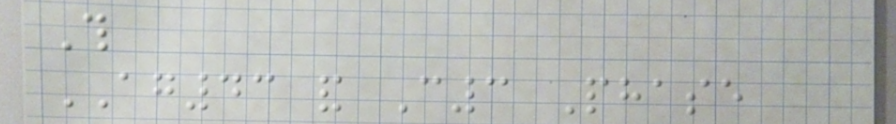This
AG43 and C3 Phase
